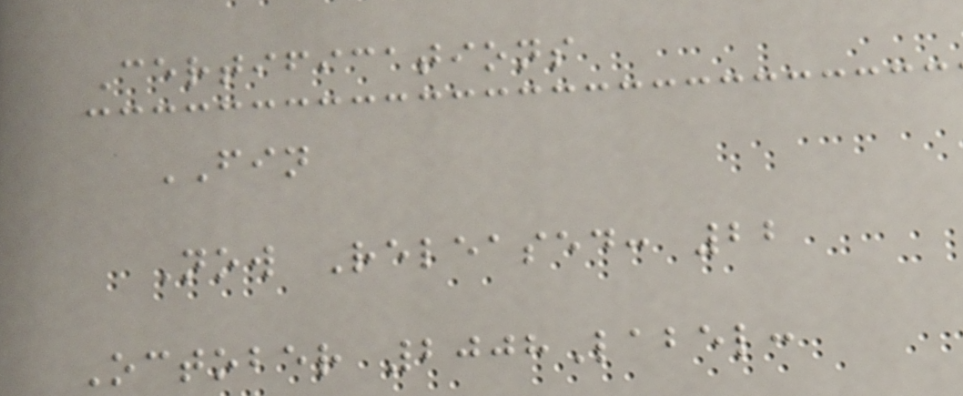Certifications
FIN
Now Released: 22
October 2008Label:
